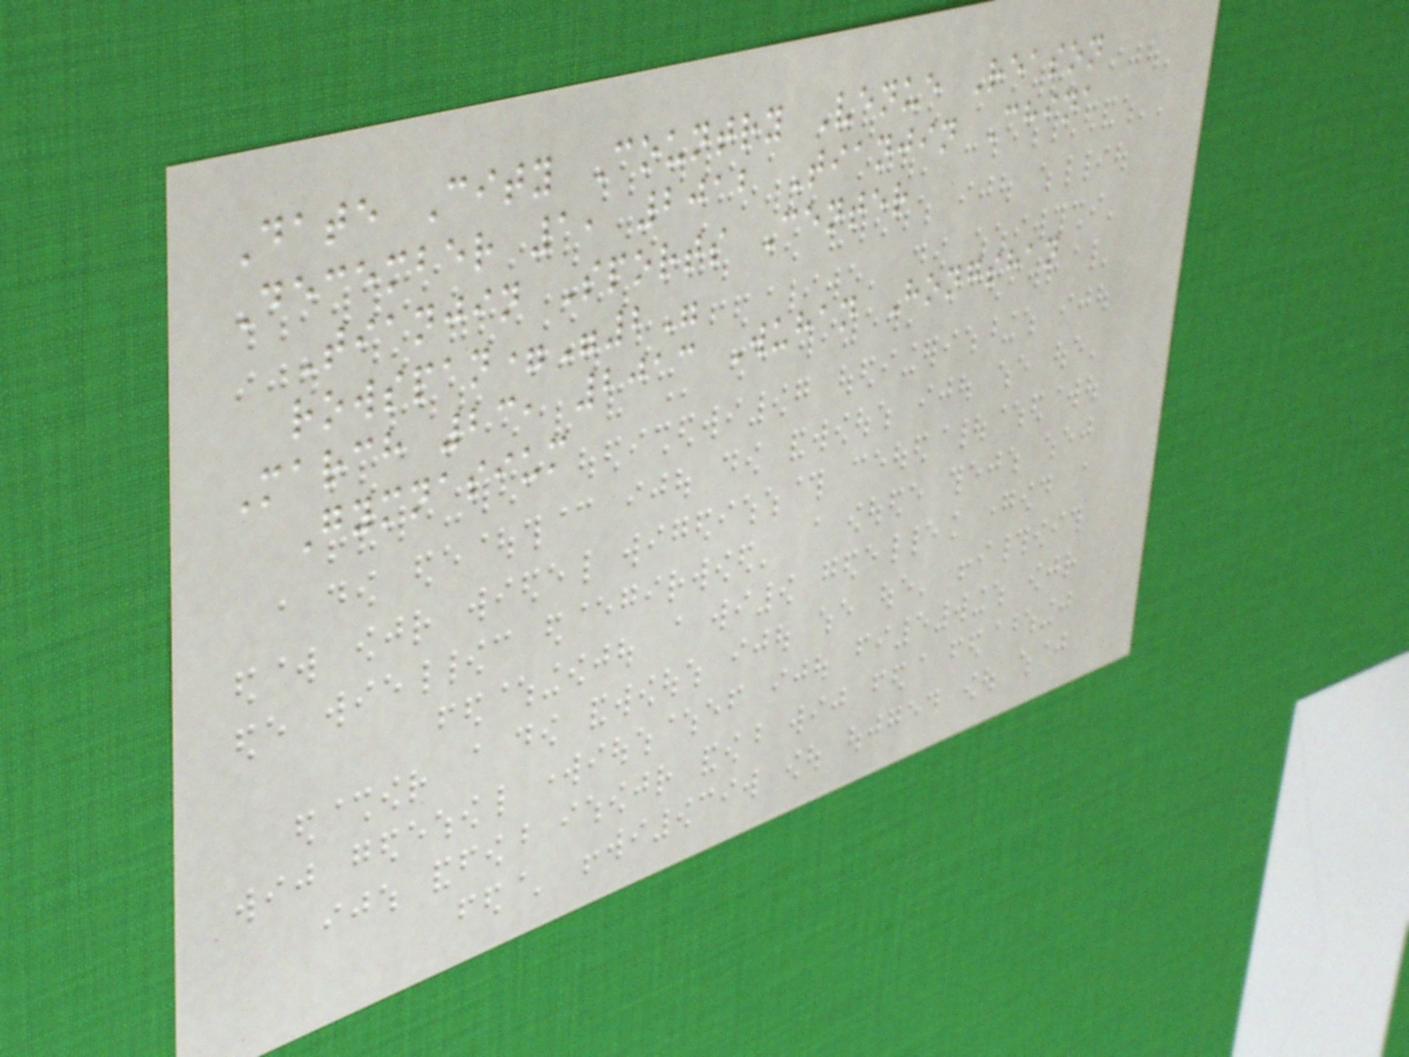Date City Country Venue Reason
December 1, 2012 Tianjin China
Tianjin Sports Center
rowspan="2"
March 23, 2013 Wuhan Hongshan
Gymnasium
